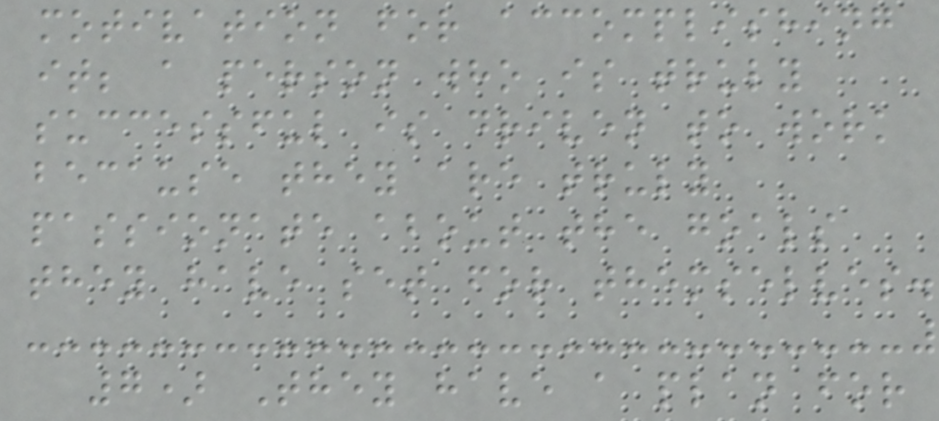motivation for accomplishing
it; a person who is truly
successful is driven to work
because they are truly
passionate about the goals
they have set for themselves.
7) They have a plan for
